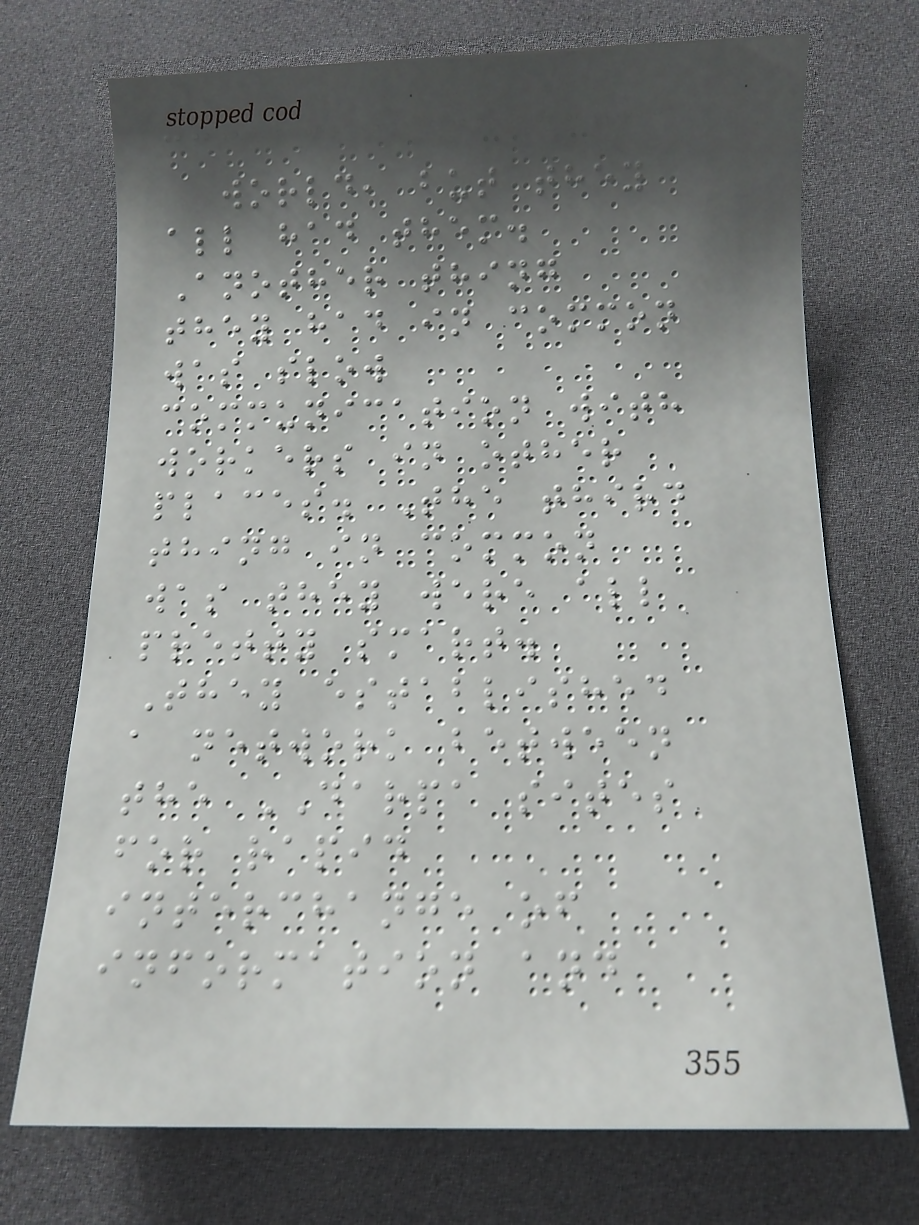world, but they
all had them.
Another thing
they had in common
was slow
communication with
workers in other
places. The third
thing in common
was they were all
pretty smart.
They established
a network between
the DARPA sites
for rapid
interchange of
information and
